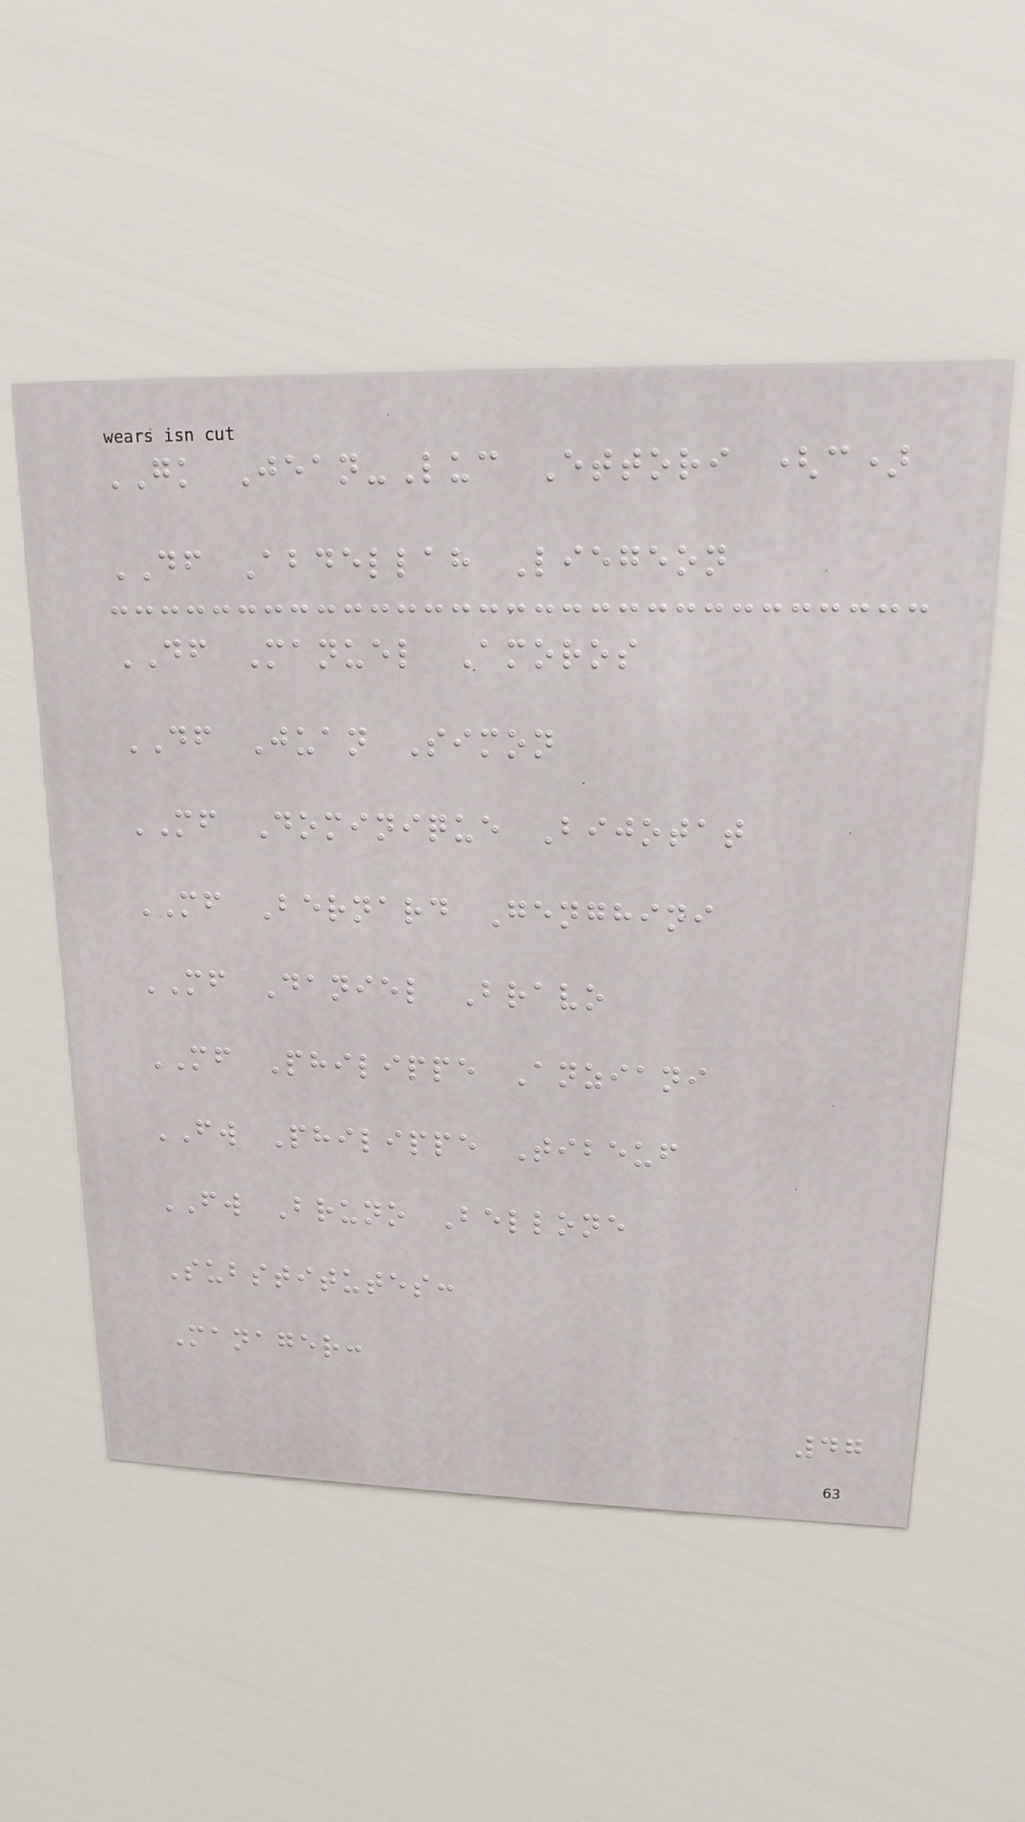GK Jean-Luc Ettori (c)
DF Abdellah Liegeon
DF Manuel Amoros
DF Juan Simon
MF Dominique Bijotat
MF Bernard Genghini
MF Daniel Bravo
MF Philippe Anziani
FW Philippe Tibeuf
FW Bruno Bellone
Substitutes:
Manager:
47
